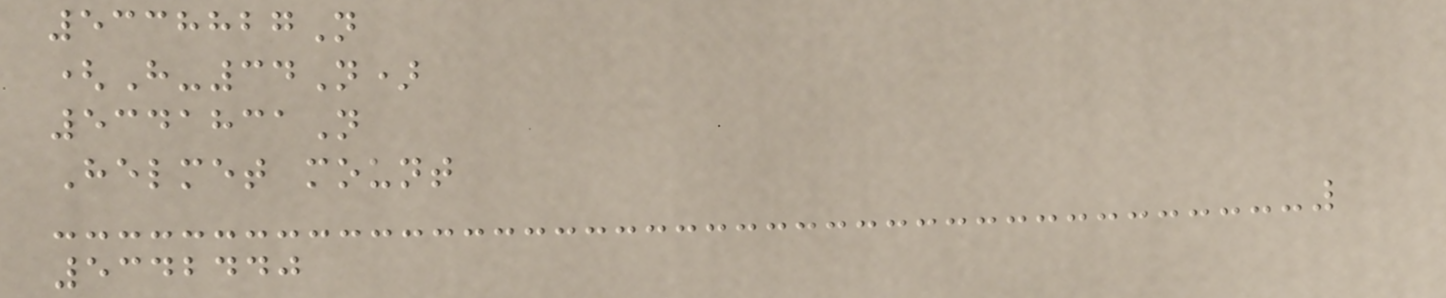5338827N
(H-34N)
5341831N
Helmet mount
5342440
